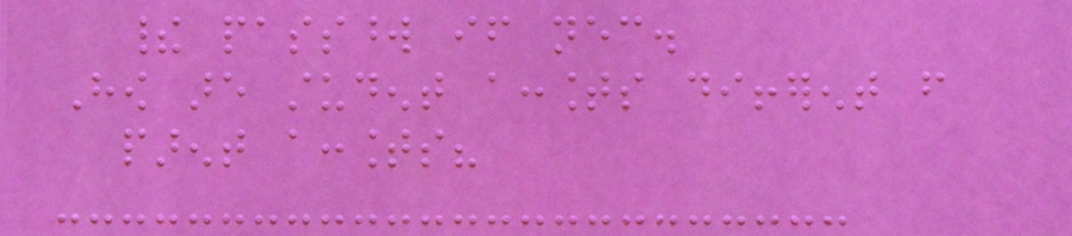their password if necessary.
How are student accounts different from
parent accounts?
